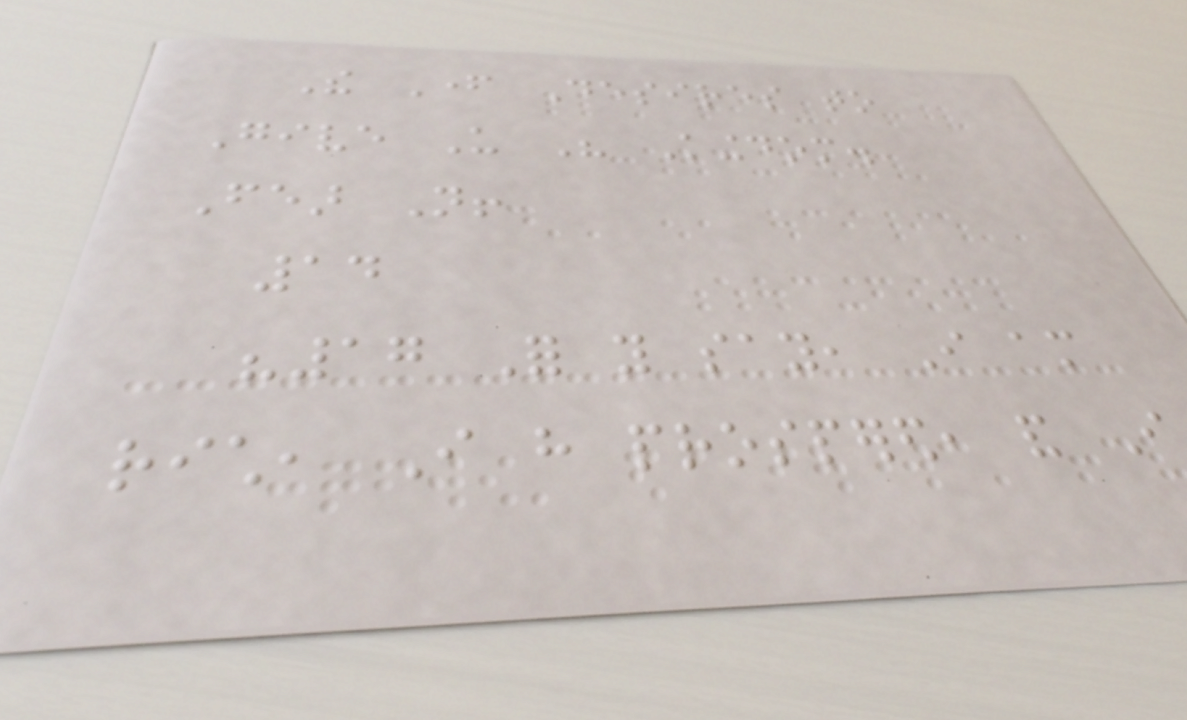The Father Desires to
Give Us His Kingdom.
Fear Not!
14
"17 For you say, I am
rich, I have prospered, and I
